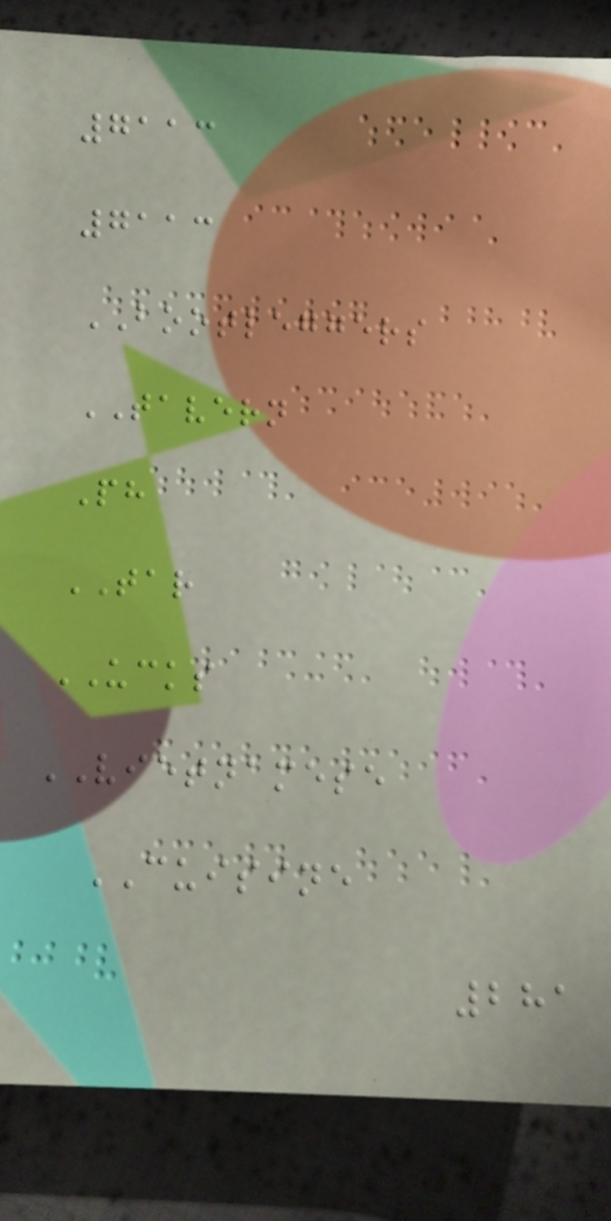7113
7113
BOOTLEGGERS
TAVERN
Ph
TAR
UCKS
VIETNAMESE
CUISINE
281
